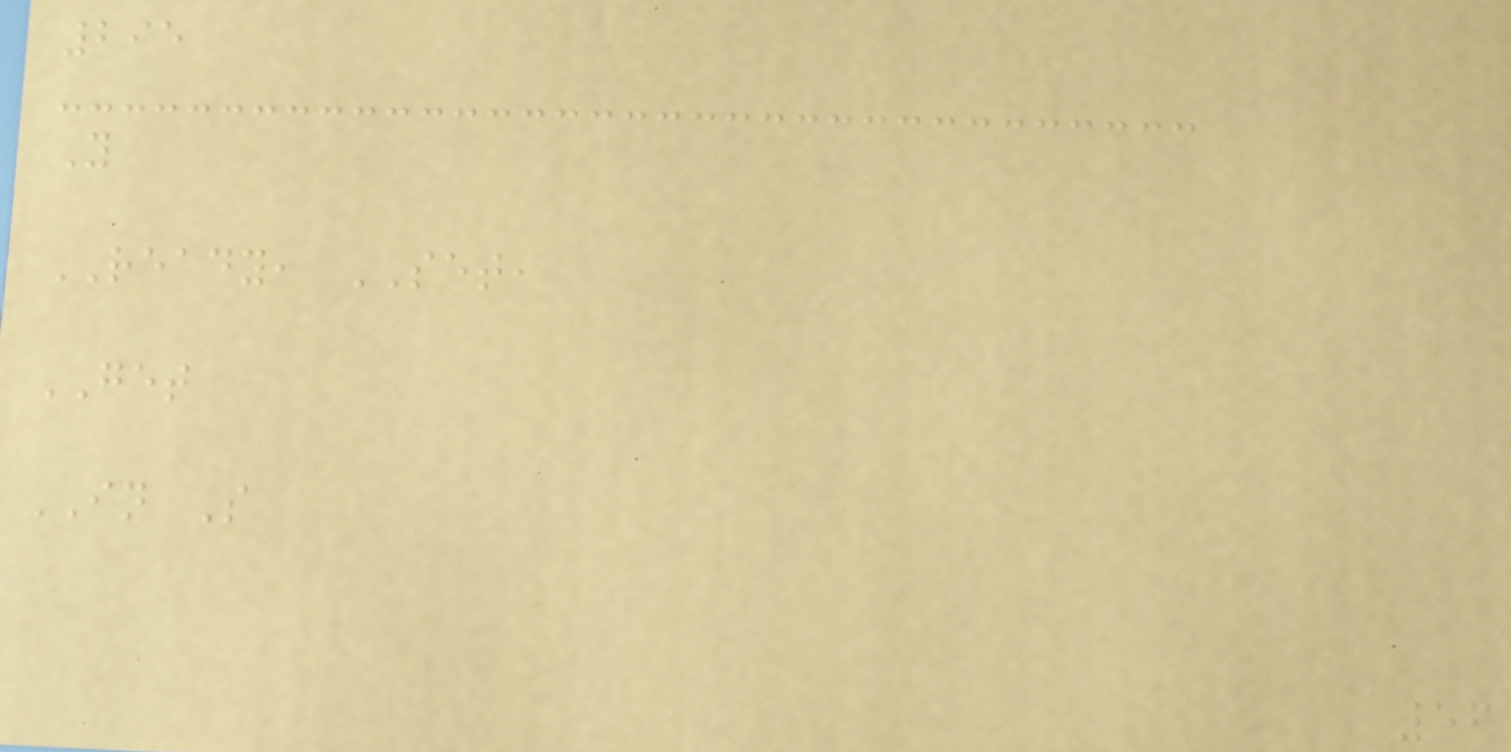295
Y
READY, SET,
GET
IN S
56
